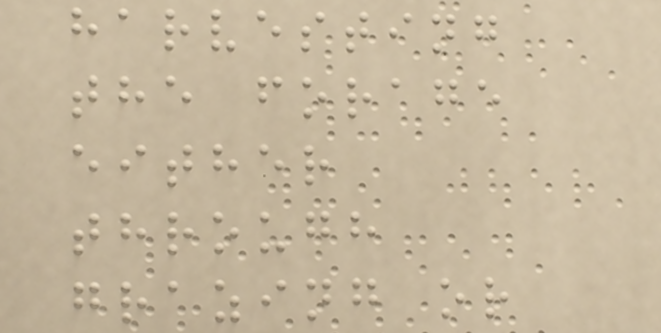harvesting
the forage
either
through
grazing or
